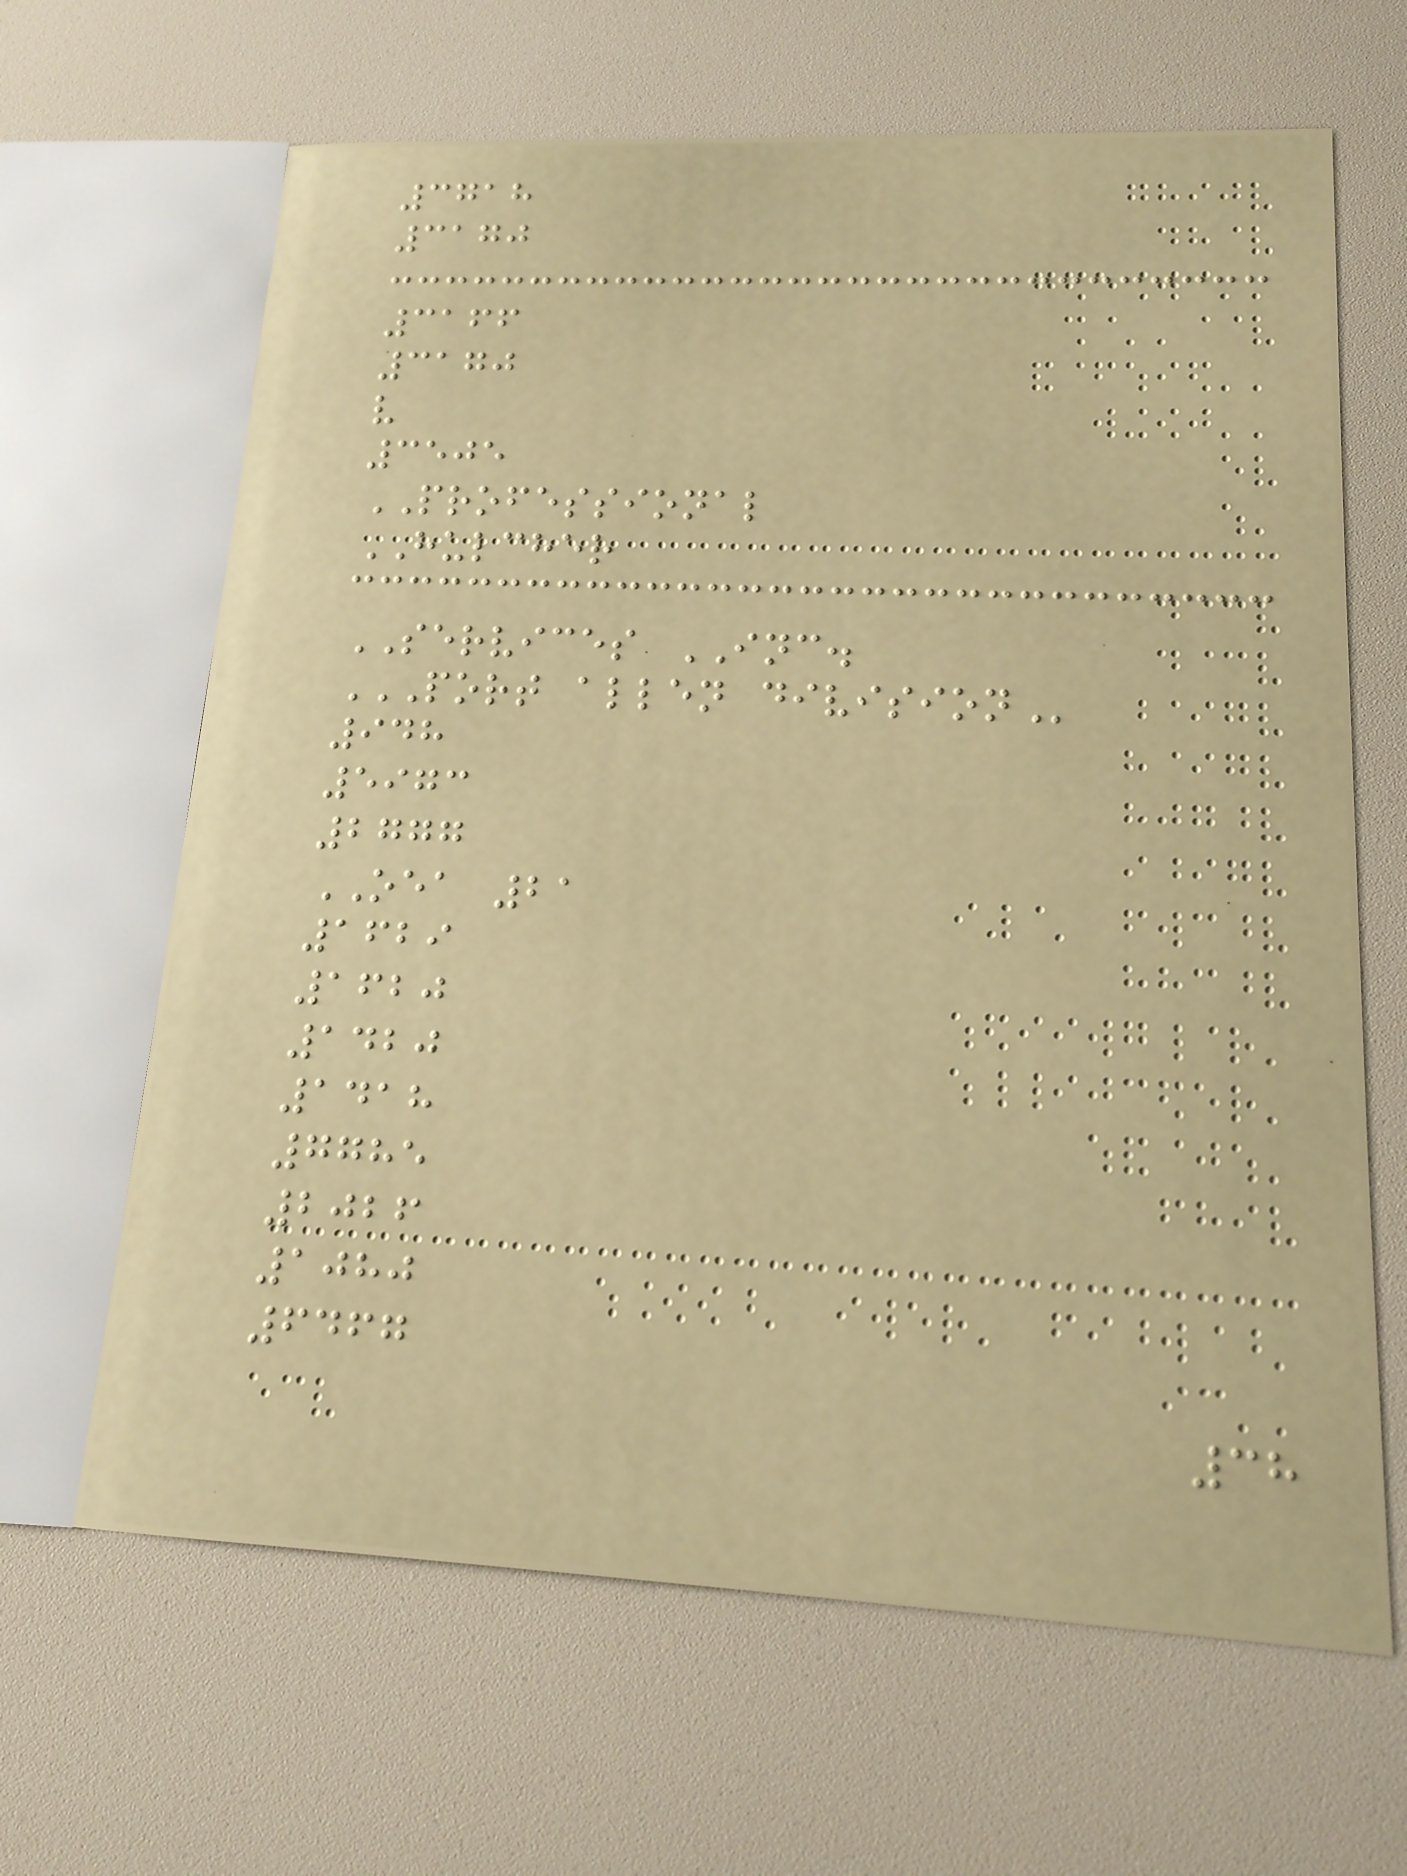3718
3170
3166
3170
v
3505
PROFESSIONAL
HULCHER
SERVICES INC.
PORT ALLEN DIVISION
948
5973
2777
OEA 21
1629
1620
1420
1418
7785
2026
1080
6467
38
